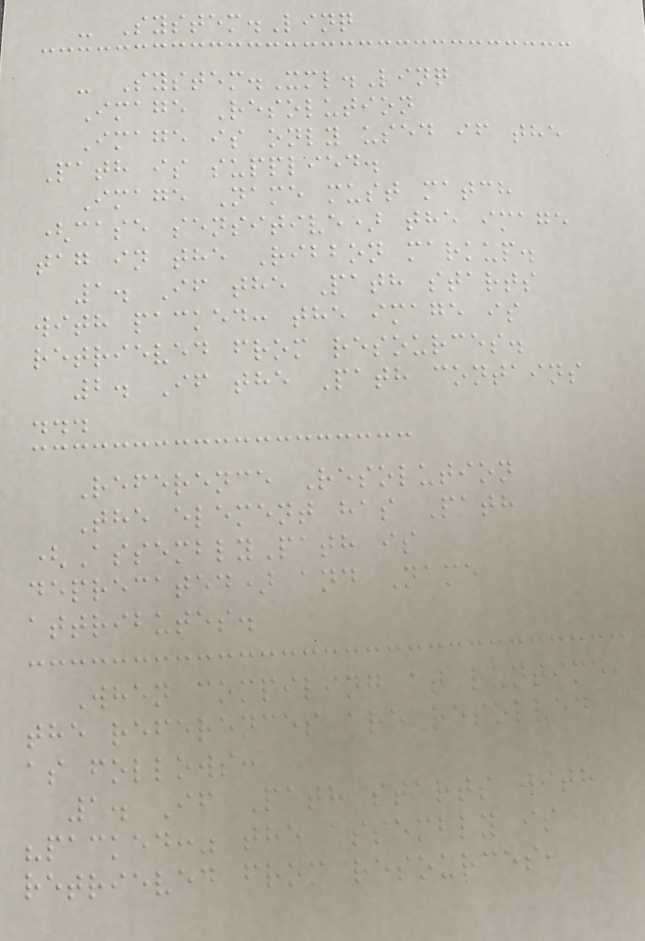- System.Linq
- System.Xml.Linq
Image Resolution
Image is only used if the
Path is supplied.
Image Name must match
(case sensitive) the image
tag in the Ribbon markup.
1. If the Path starts
with packed: the image is
retrieved from resources.
2. If the Path contains
...
Reference Resolution
The element has Path
(AssemblyPath is
deprecated) and Name
attributes.
When compiling at runtime,
the references are resolved
as follows:
1. If Path starts with
"packed:" the assembly is
retrieved from resources,
